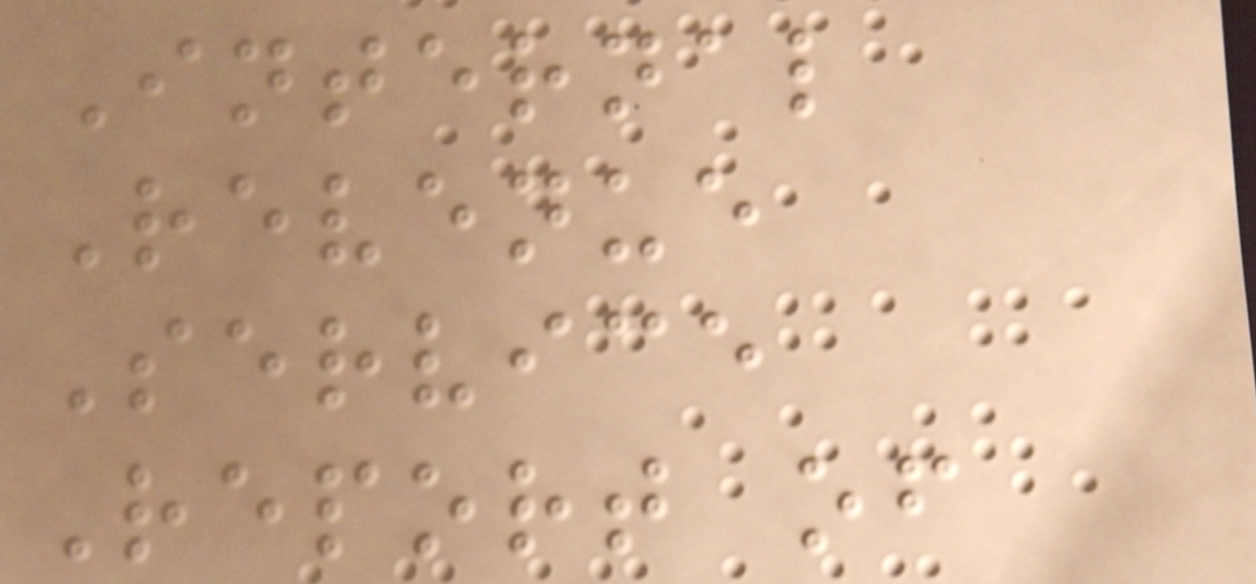Internal
Revenue
Service
Report of
